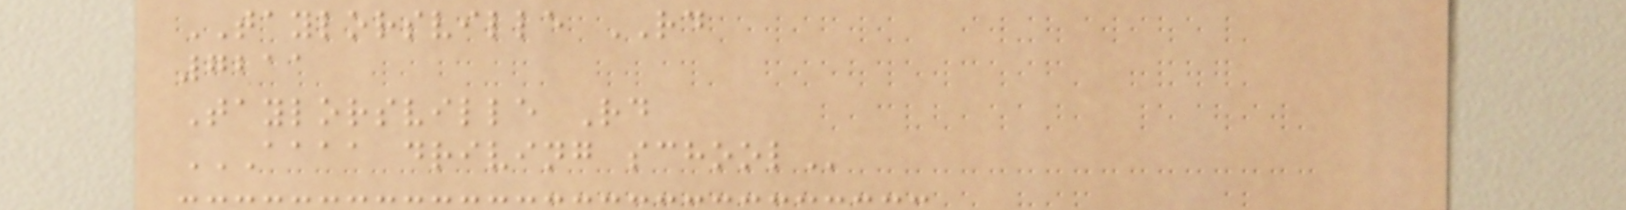TAYLORSVILLE RD
7211
Taylorsville Rd
AAAA DRIVING SCHOOL
